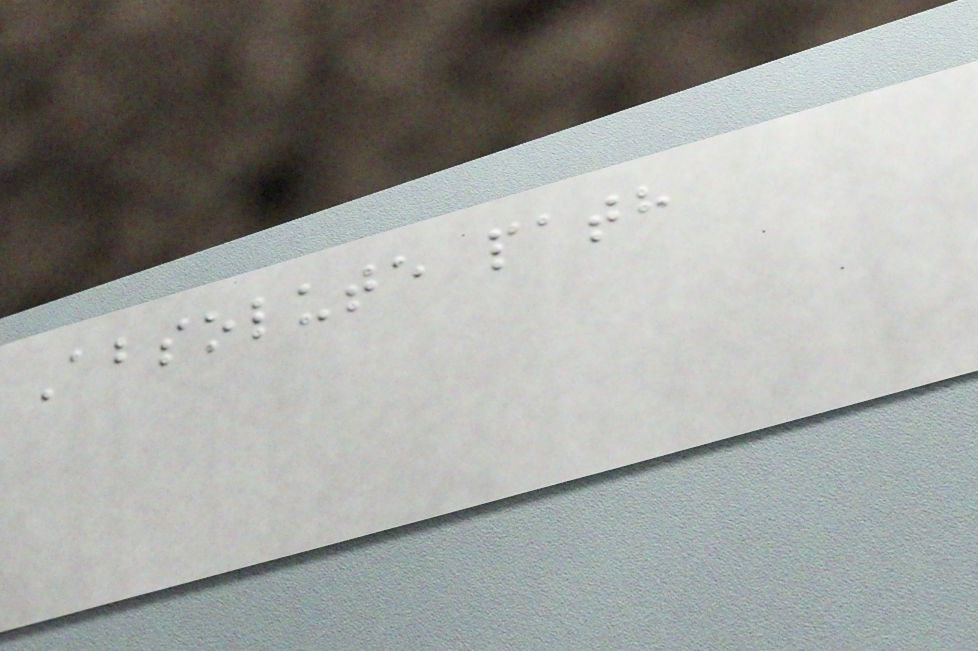Absolute path
